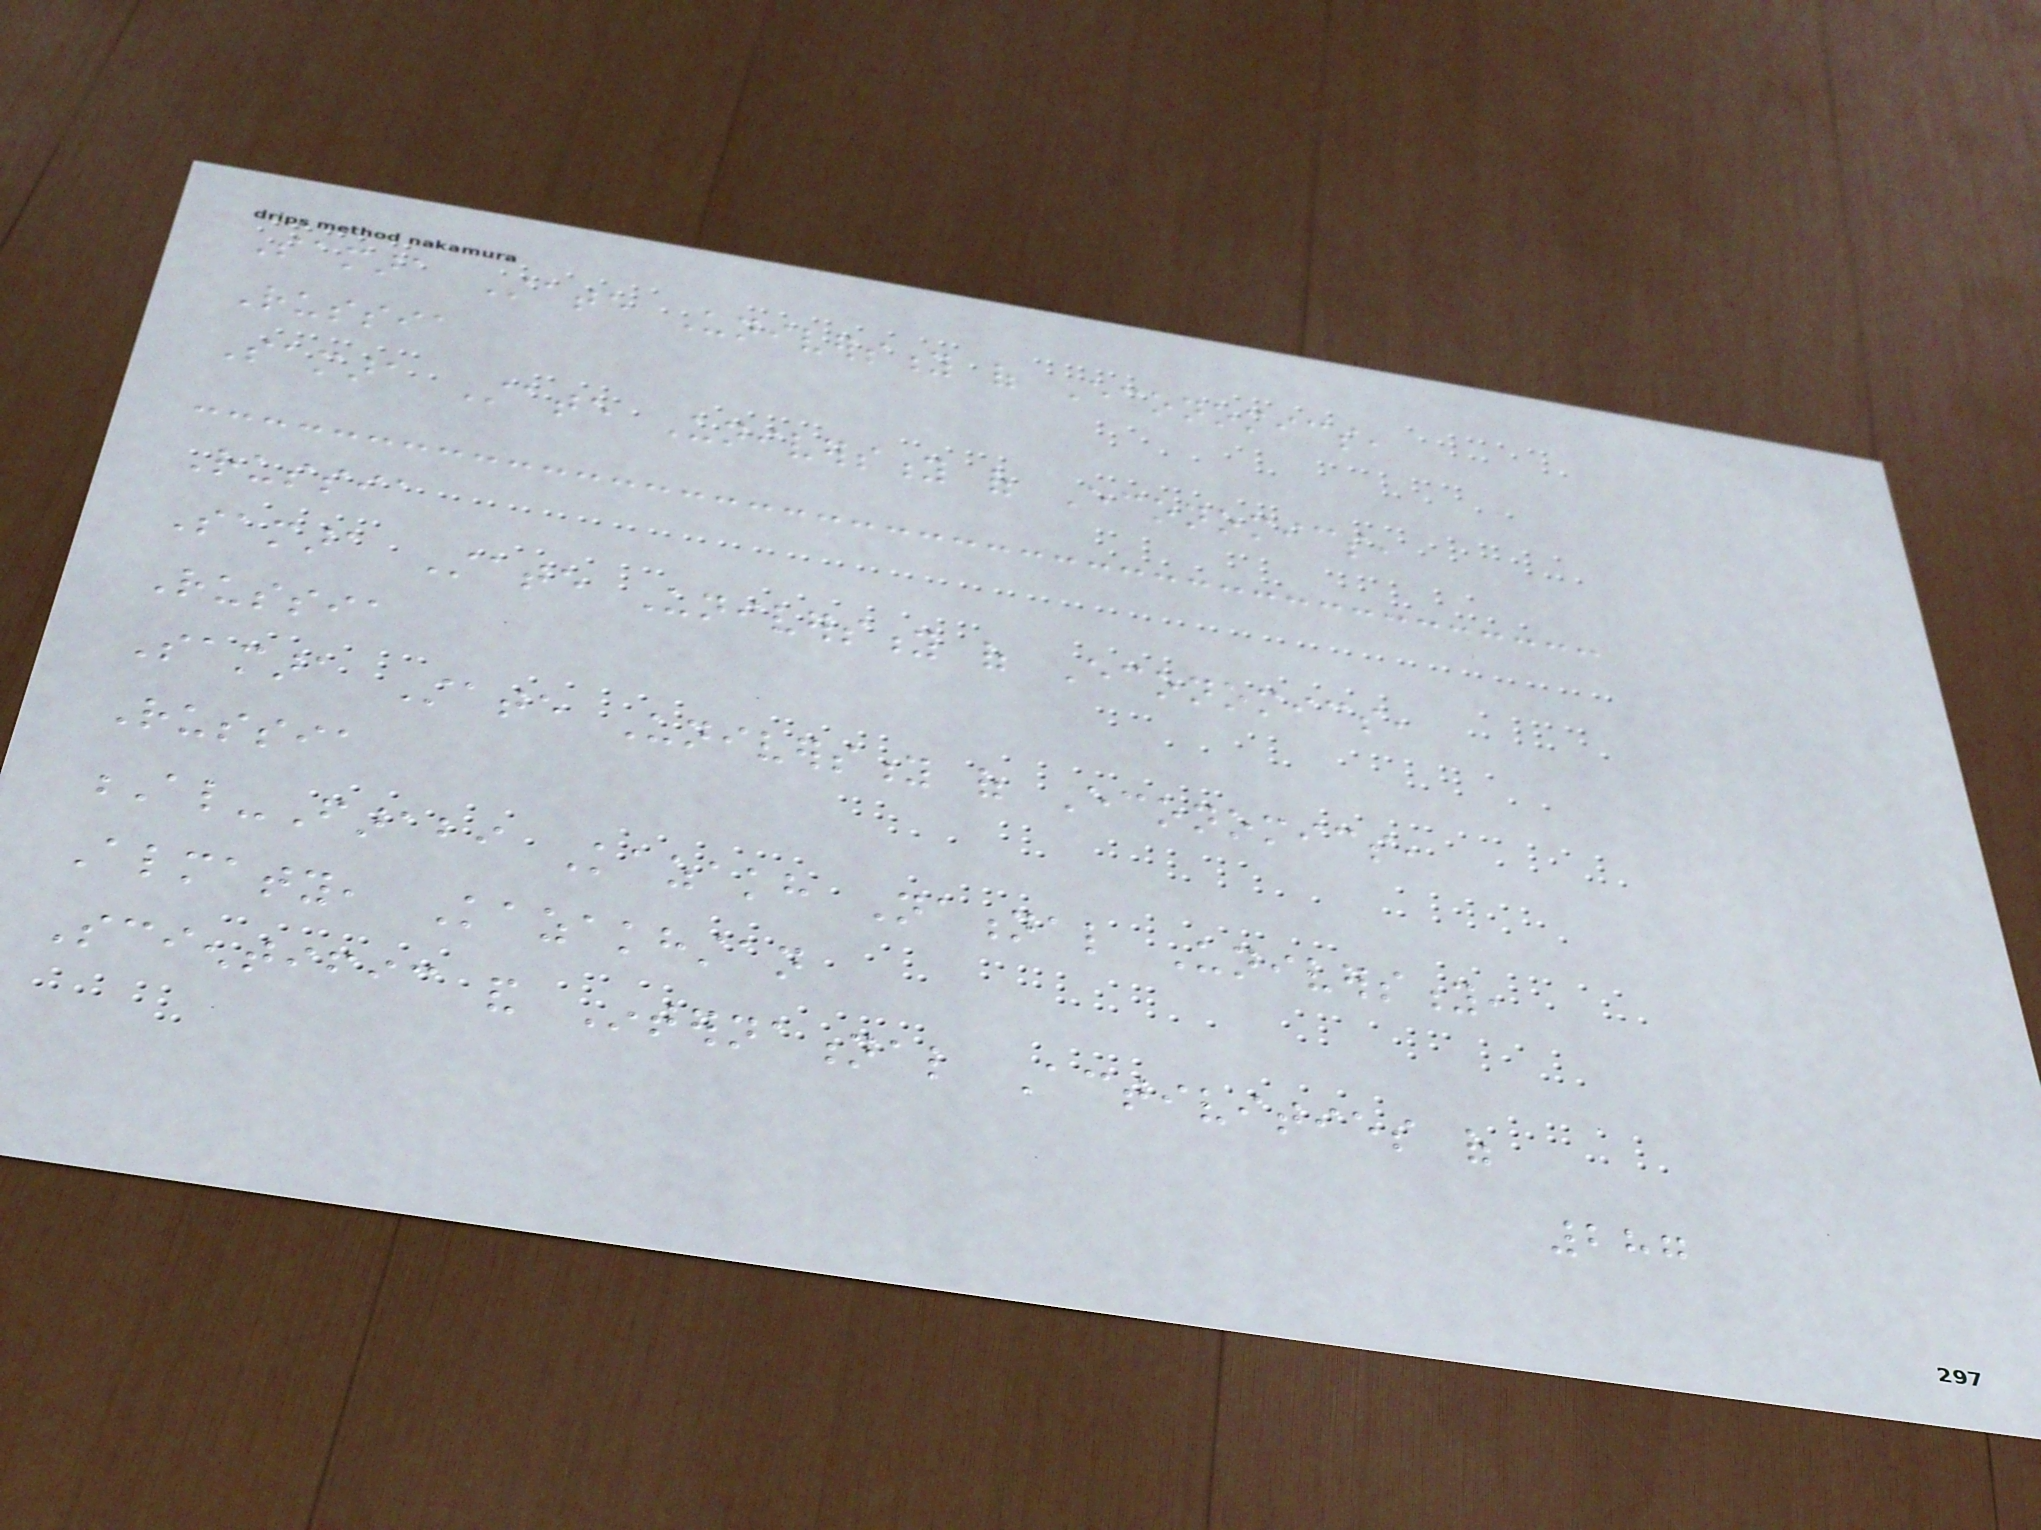Samara State University of Economics,
Russia
Samara State University of Economics,
Russia
Samara State University of Economics,
Russia
Samara State University of Economics,
Russia
Al-Farabi Kazakh National University,
Almaty, Kazakhstan
Scientific and International Activities of
287
